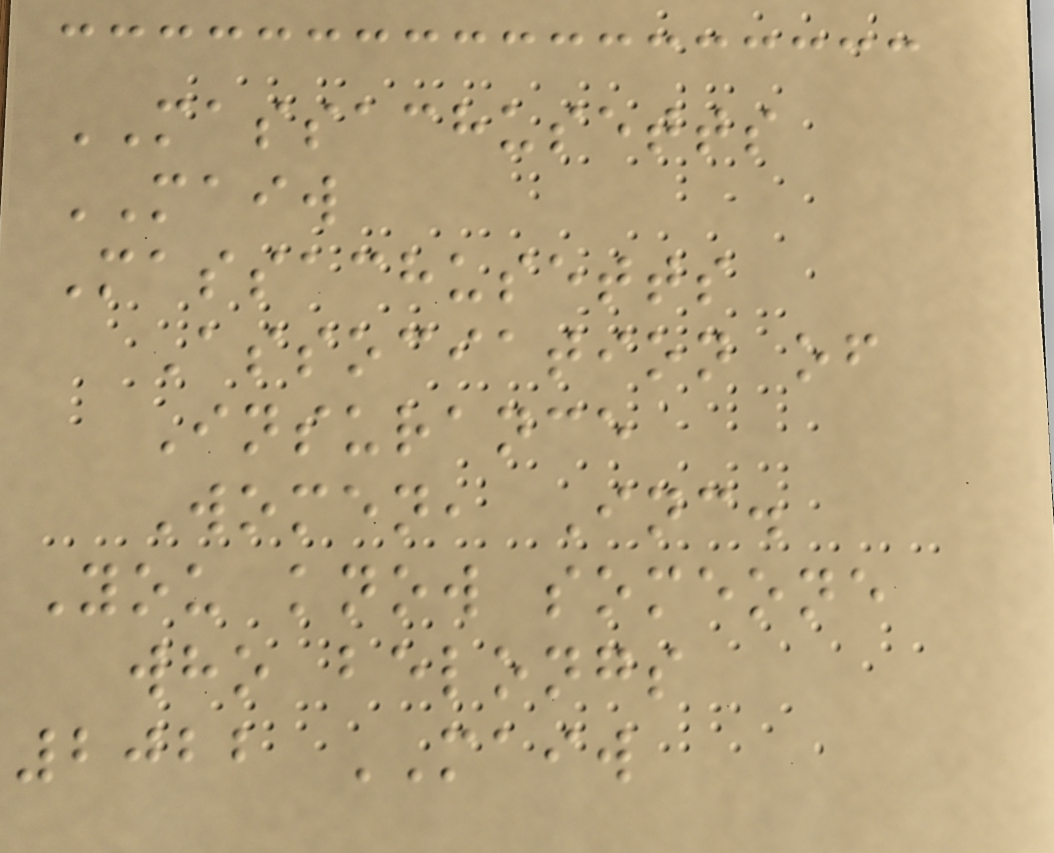MASSACHUSETTS
MAIW
Massachusetts
Association of
Insurance
Women, Inc.
You know someone
who belongs
2022 MAIW
